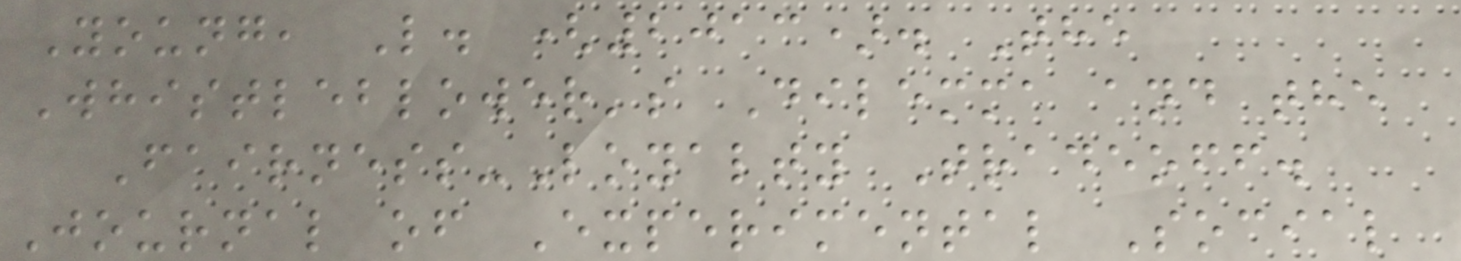Young, L. (2013). The
Whistleblower's Dilemma and the
Fairness-Loyalty Tradeoff.
Journal of Experimental Social
